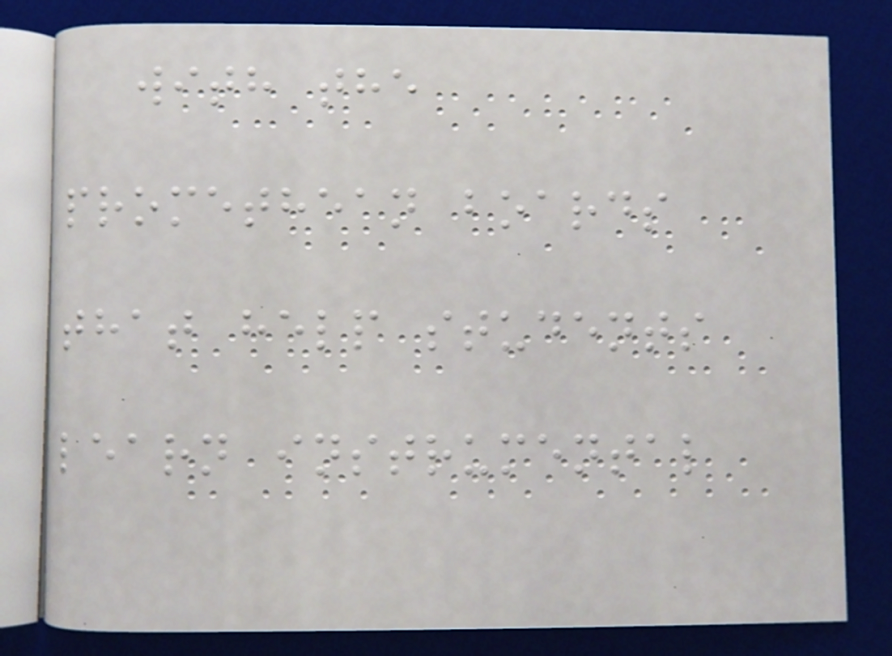with the
promethean boards
that help students
learn instrumental
